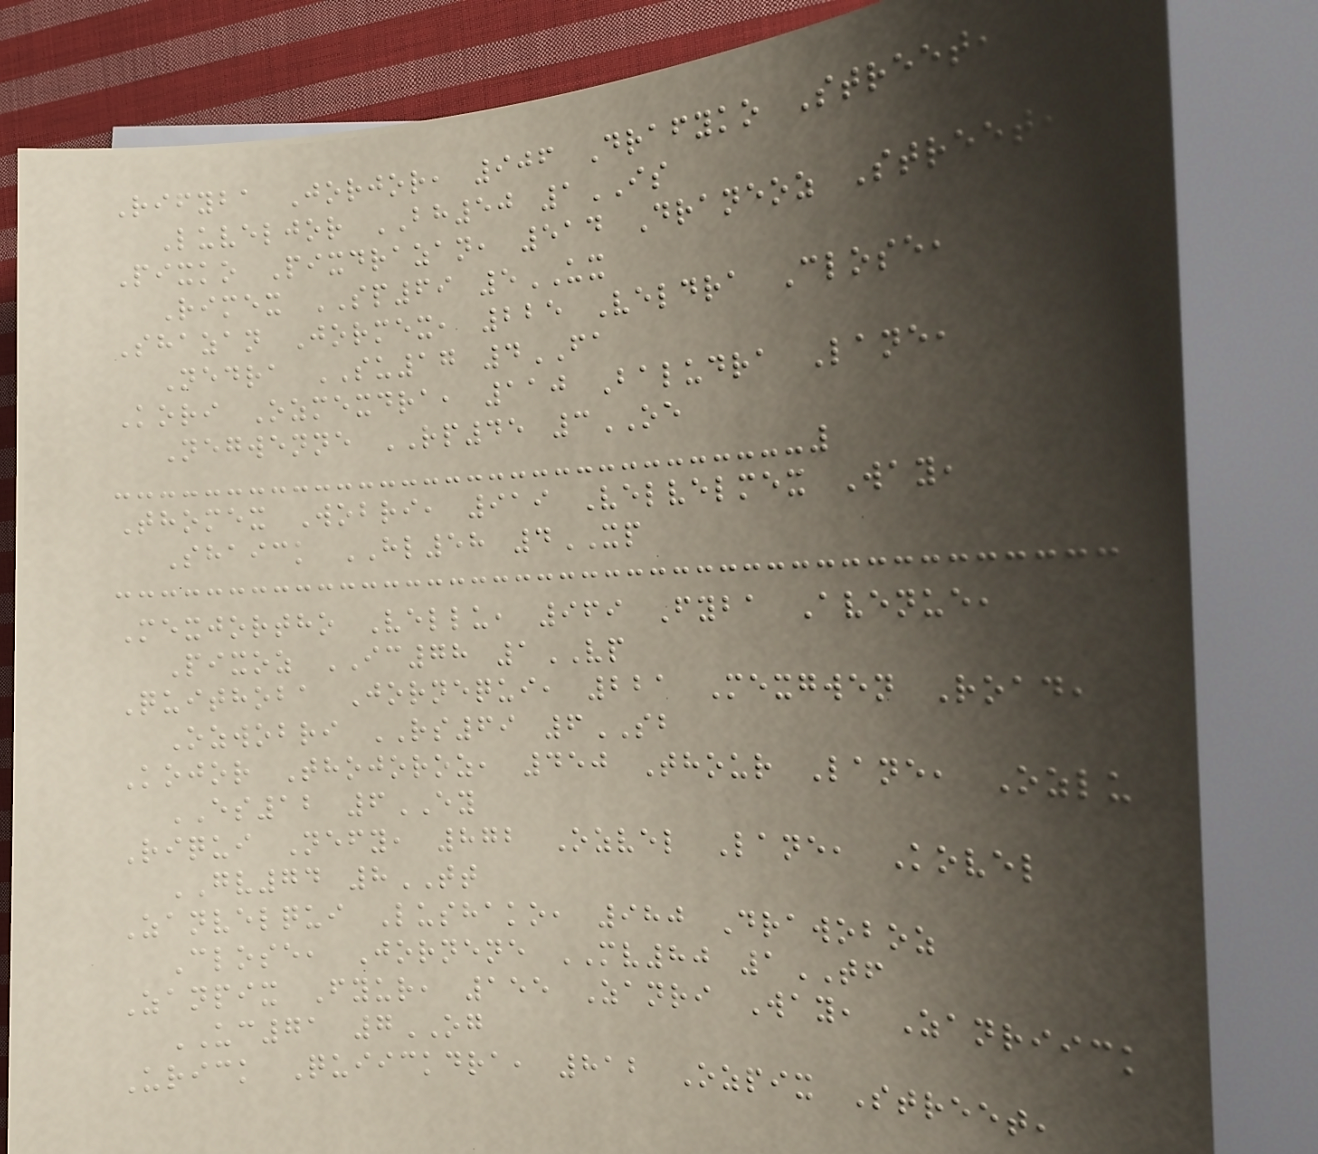Rifyba Jorjor, 906 Drafyko Street,
Luveljor BH50 1IS
Pixko Pixdrazan, 514 Draneoz Street,
Rimex SP69 5UX
Shazan Jormex, 225 Veldra Close,
Nedra SU17 4FA
Kori Ozmexdra, 110 Baludra Lane,
Negwenne RP45 3OE
Thomex Wobri, 919 Velvelmex Way,
Shaick HL58 4XP
Mexjortho Vellu, 969 Fyba Avenue,
Pixoz IC78 1VP
Quithoba Jornequi, 221 Mexgwen Road,
Ozwobri RS69 6SB
Kojor Thojoroz, 450 Thour Lane, Ozlu
ES12 6EY
Riqui Nefy, 872 Ozvel Lane, Kovel
GV74 8TT
Zanvelqui Lushako, 980 Drawoboz
Close, Jornene MV80 1TF
Zanpix Fyur, 155 Zanri Way, Zanriick
UC71 7OG
Urick Quiickdra, 812 Ozpix Street,
